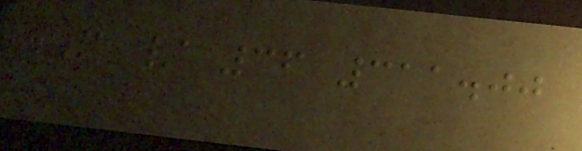M / 36 311.00
